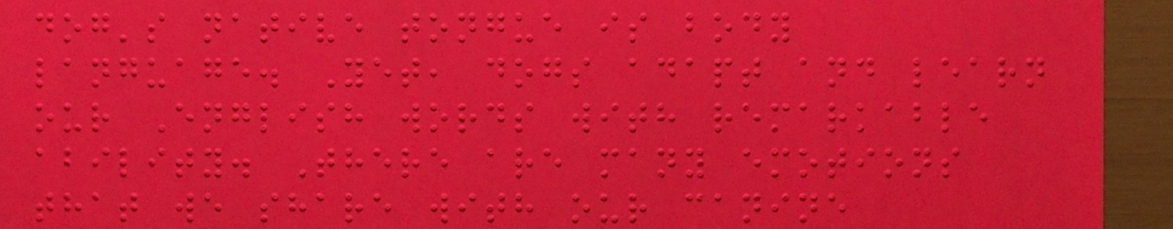dog's native tongue is body
language. Yet, dogs adapt and learn
our English words with remarkable
ability. There are many emotions
that we share with our canine
